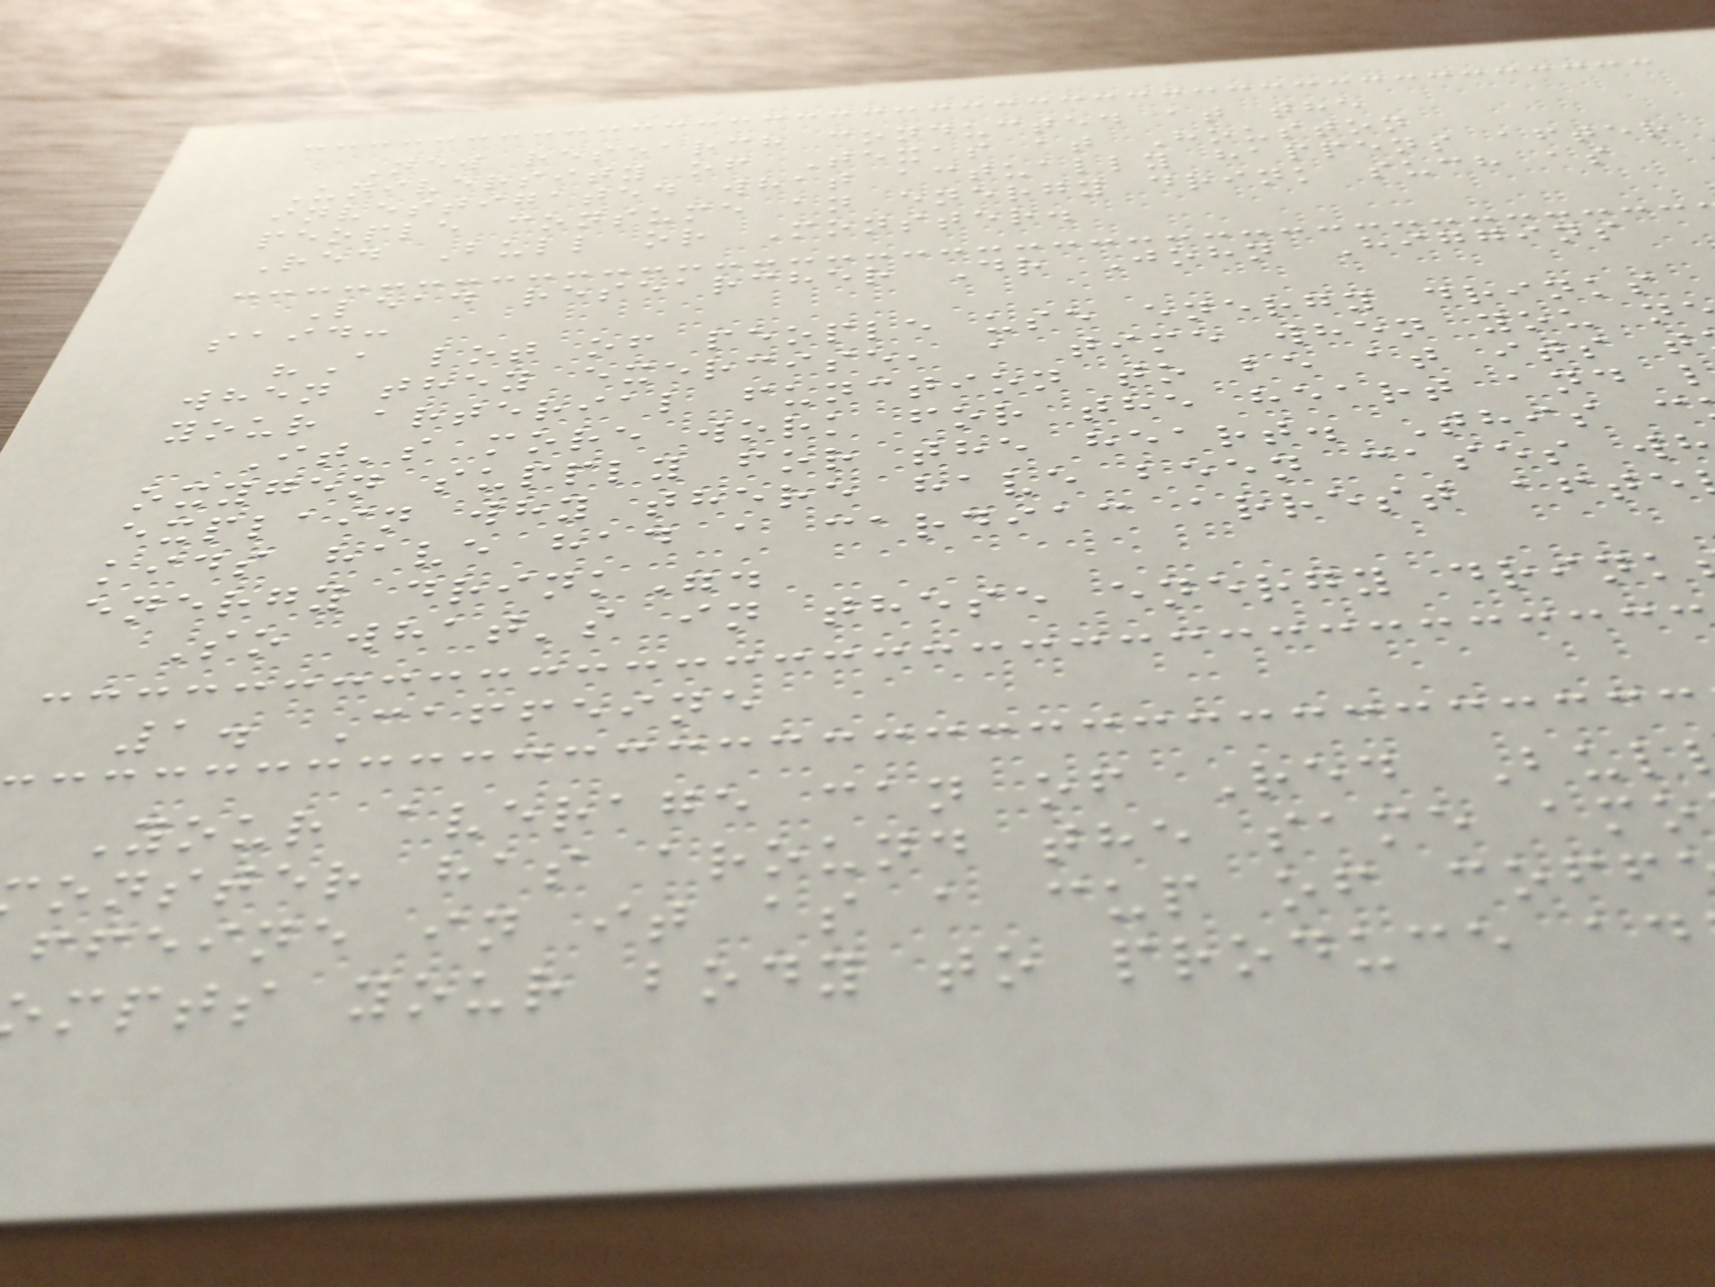New research conducted at the
University of Texas at Houston
investigated what actually happens after
people consume an energy drink such as
Red Bull or Monster.
Lead researcher Dr John Higgins
said:
"A lot of people use energy drinks
when they exercise, a time when you n
your arterial function to be at its t
It's more work for the heart and
oxygen supply for the heart. This c
explain why there have been cases wh
kids have had a cardiac arrest afte
energy drink".
So what's in these energy drink
1. Caffeine
Your average can of Red Bul
onster has around the same amo
ffeine in it as a cup of coff
mpts your body to produce ad
